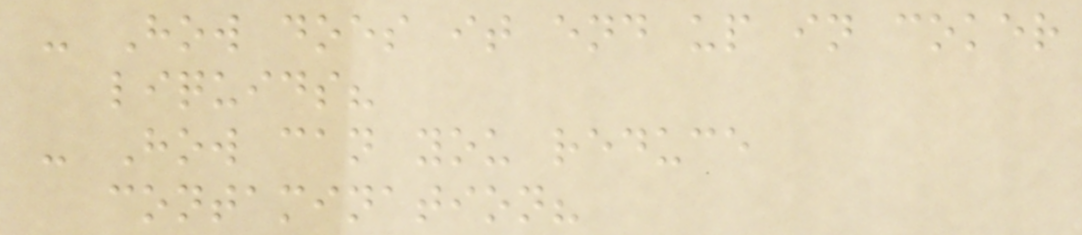- How does it end up in coker
liquids?
- How can you reduce
contamination?
